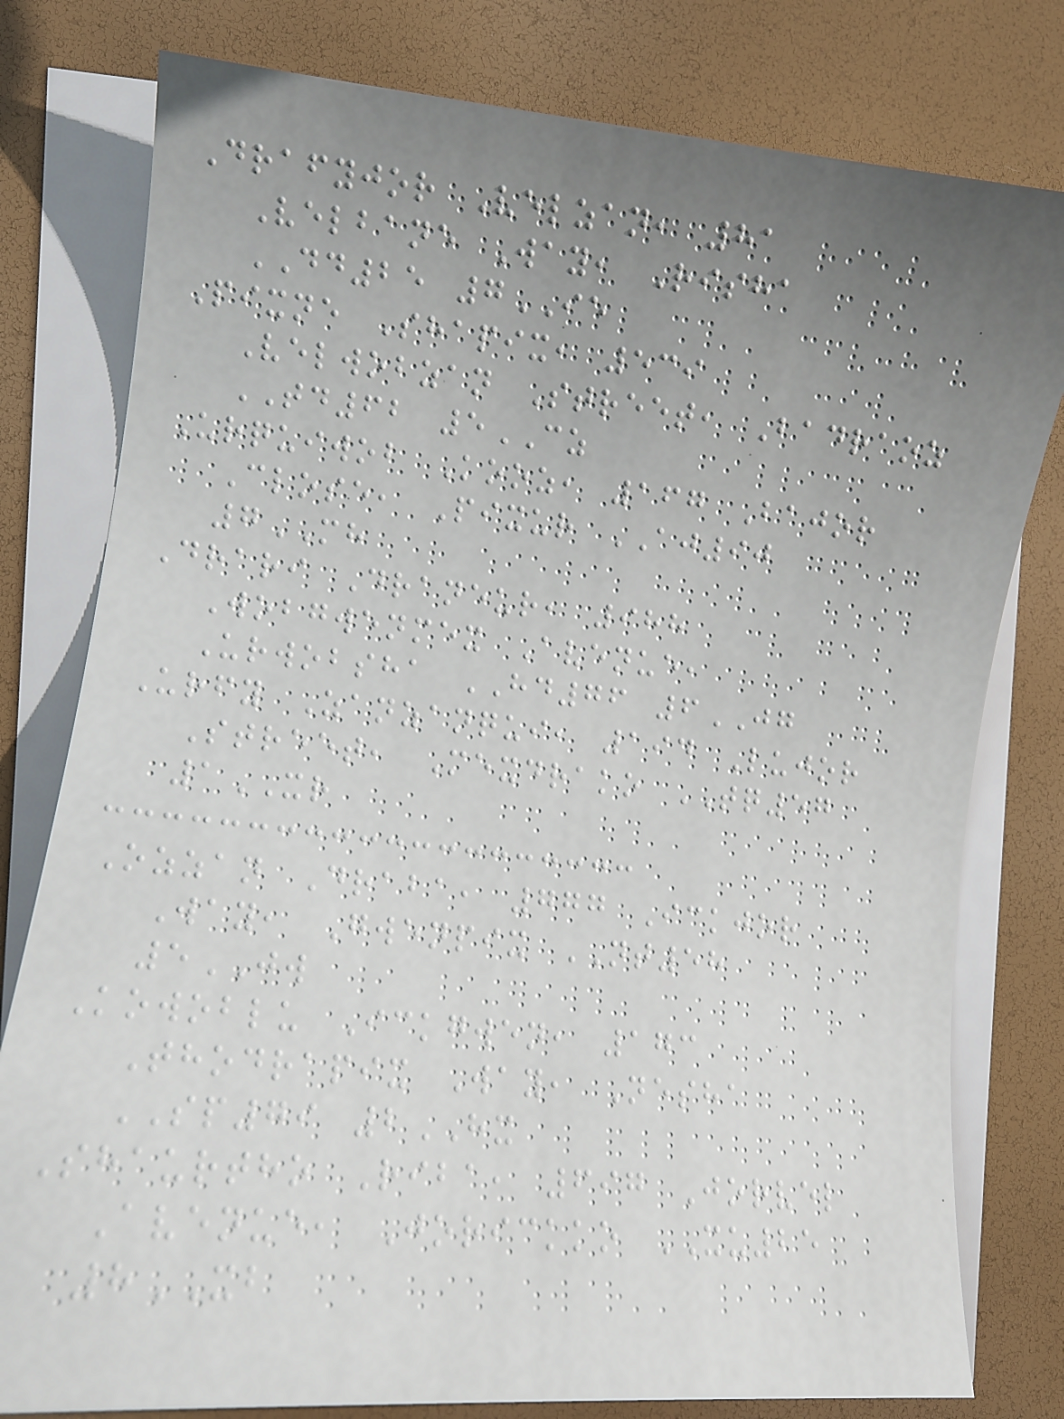Drafyjor Velzan, 81
Velbane Way, Risha
DD25 7IE
Pixne Shapix, 539
Velwobzan Street, Badraoz
TD62 5CZ
Urquiwob Kooz, 167 Bajor
Close, Pixur AJ90
7MH
Drari Draneur, 988
Wobgwenmex Avenue,
Urwobsha HD76 6JG
Urfy Zanzanqui, 194 Lujor
Street, Mexdrako TQ57
1XR
Ozzan Draba, 777 Ickjor
Way, Gwenpix NT58
5JW
Kowoblu Ickgwen, 173
Thodrapix Way, Nesha
SP79 2HX
Shaurtho Riba, 697 Jorvel
Avenue, Jorickko XU25
8XB
